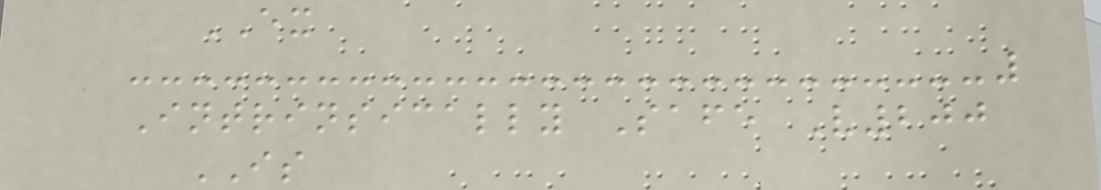EX
Intrinsically Safe V200
IS
